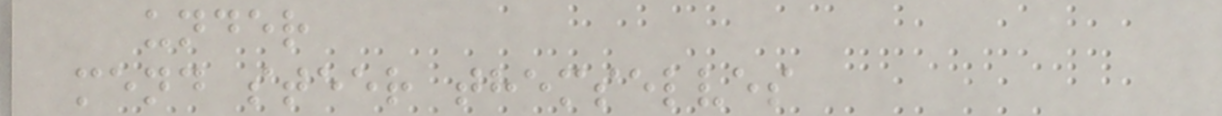under
mend steer themselves
